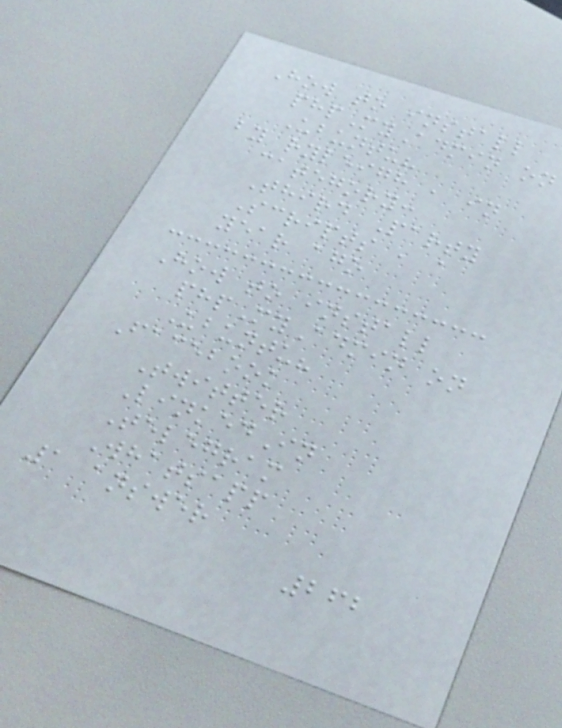How to install
phpMyAdmin on
Ubuntu?
by ryleigh , in
category:
Third Party
Scripts , a
year ago
How to install
phpMyAdmin on
Ubuntu?
Facebook
Twitter
LinkedIn
Telegram
Whatsapp
1 answer
262
